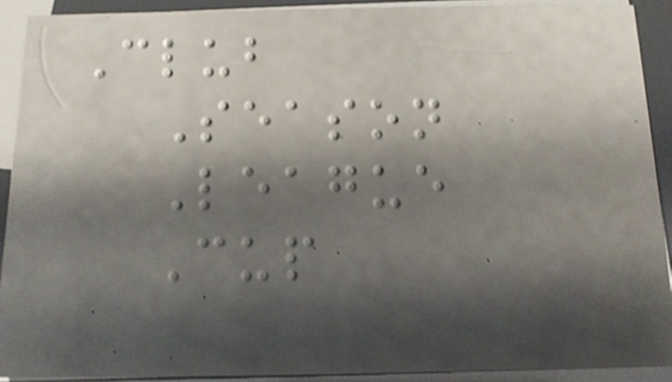Club
Season
League
Cup
